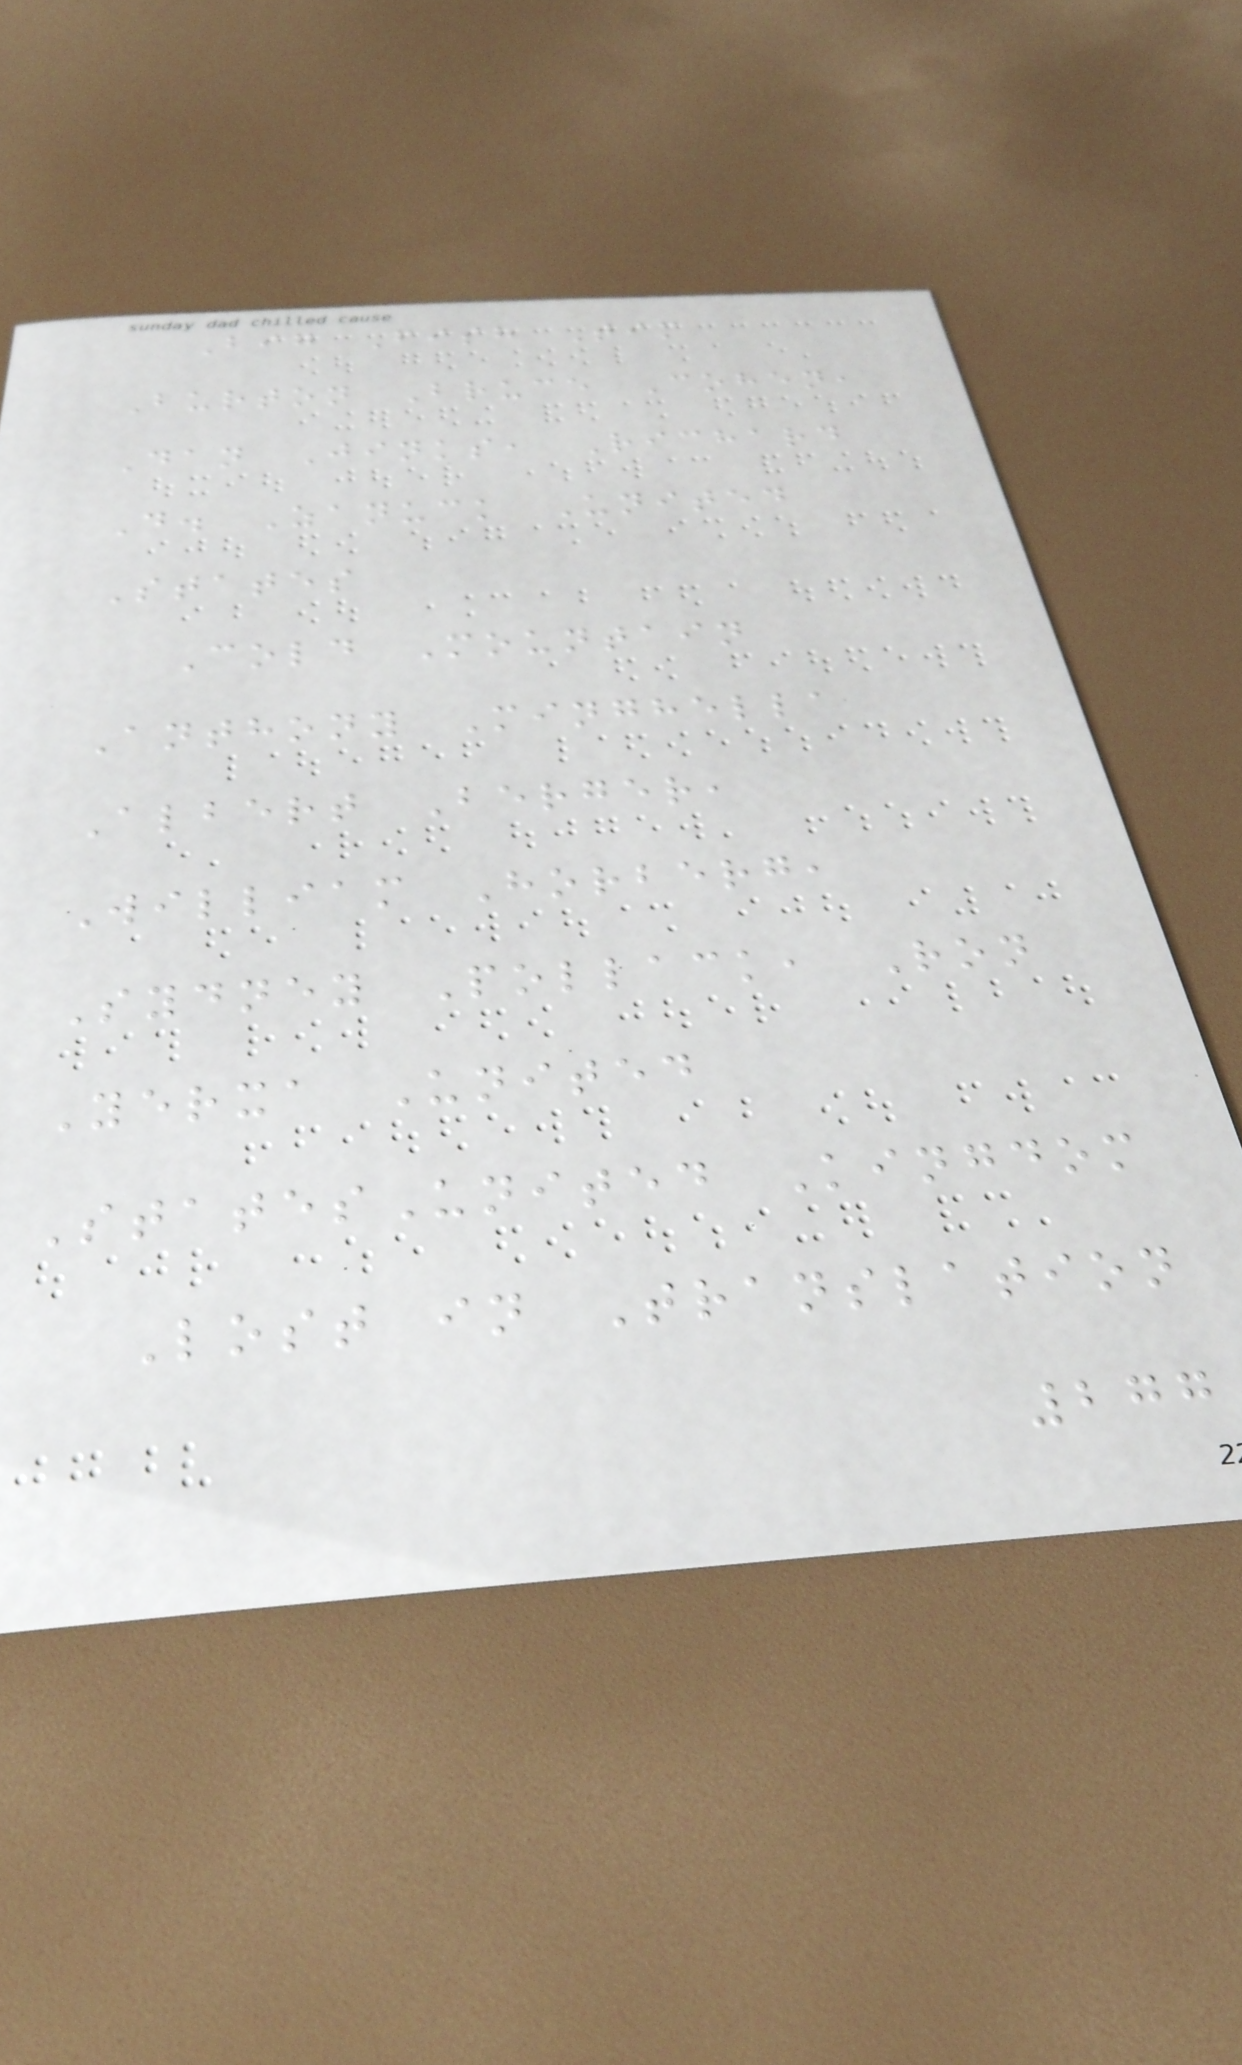Big Fish Tim
Burton Bruce Cohen,
Dan Jinks, Richard
D. Zanuck United
States
Cold Mountain
Anthony Minghella
Albert Berger,
William Horberg,
Sydney Pollack, Ron
Yerxa United
StatesUnited Kingdom
Lost in Translation
277
